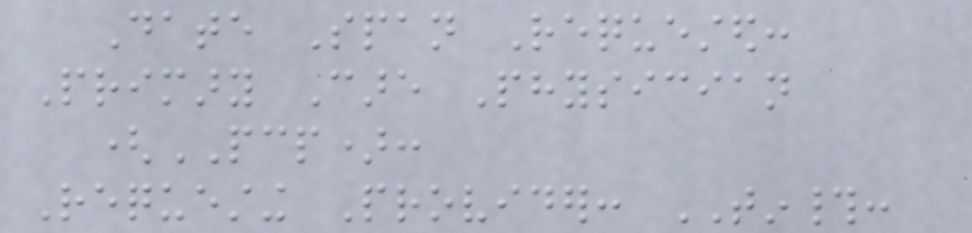Date Span Requested:
Primary Care Physician
(PCP):
Requesting Provider: TIN#:
